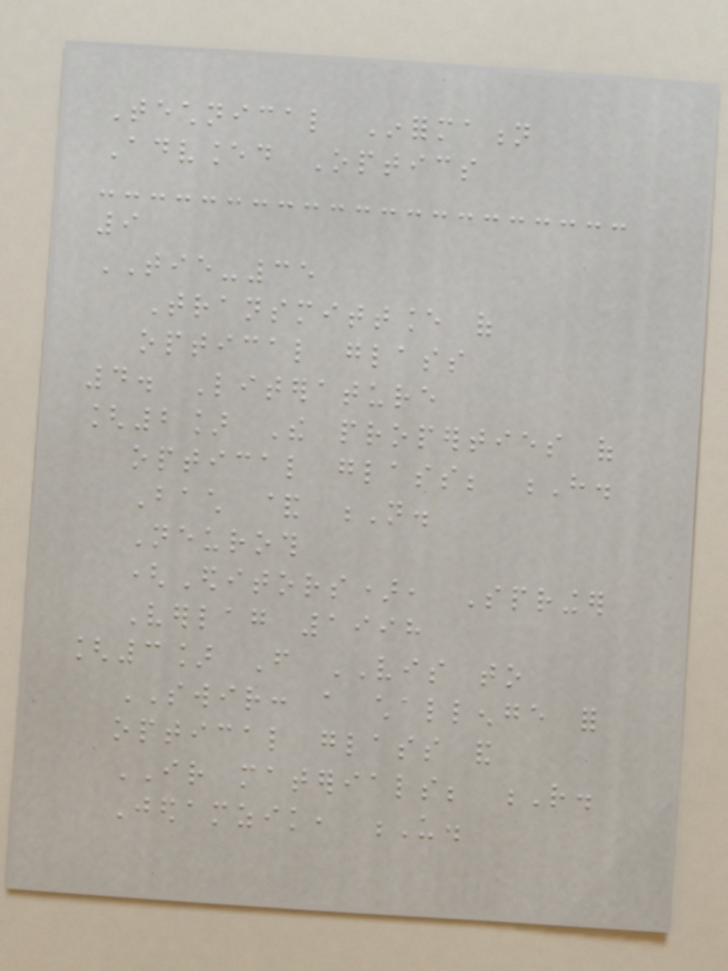Technical Information
Advanced Optics
9
TIE-35
Transmittance of
optical glass
4. Literature
[2] The properties of
optical glass; H.
Bach & N.
Neuroth
(Editors), Springer
Verlag 1998
[3] From VIS to
SWIR: a challenge for
optical glass and
IR materials; R.
Jedamzik, U.
